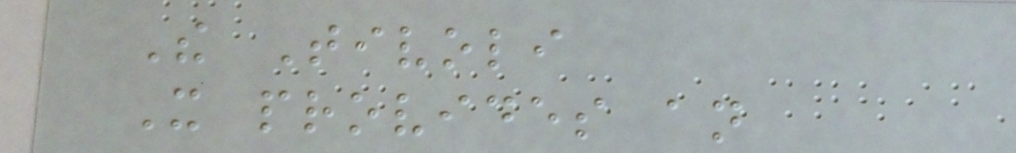The Tivoli
It provides an
